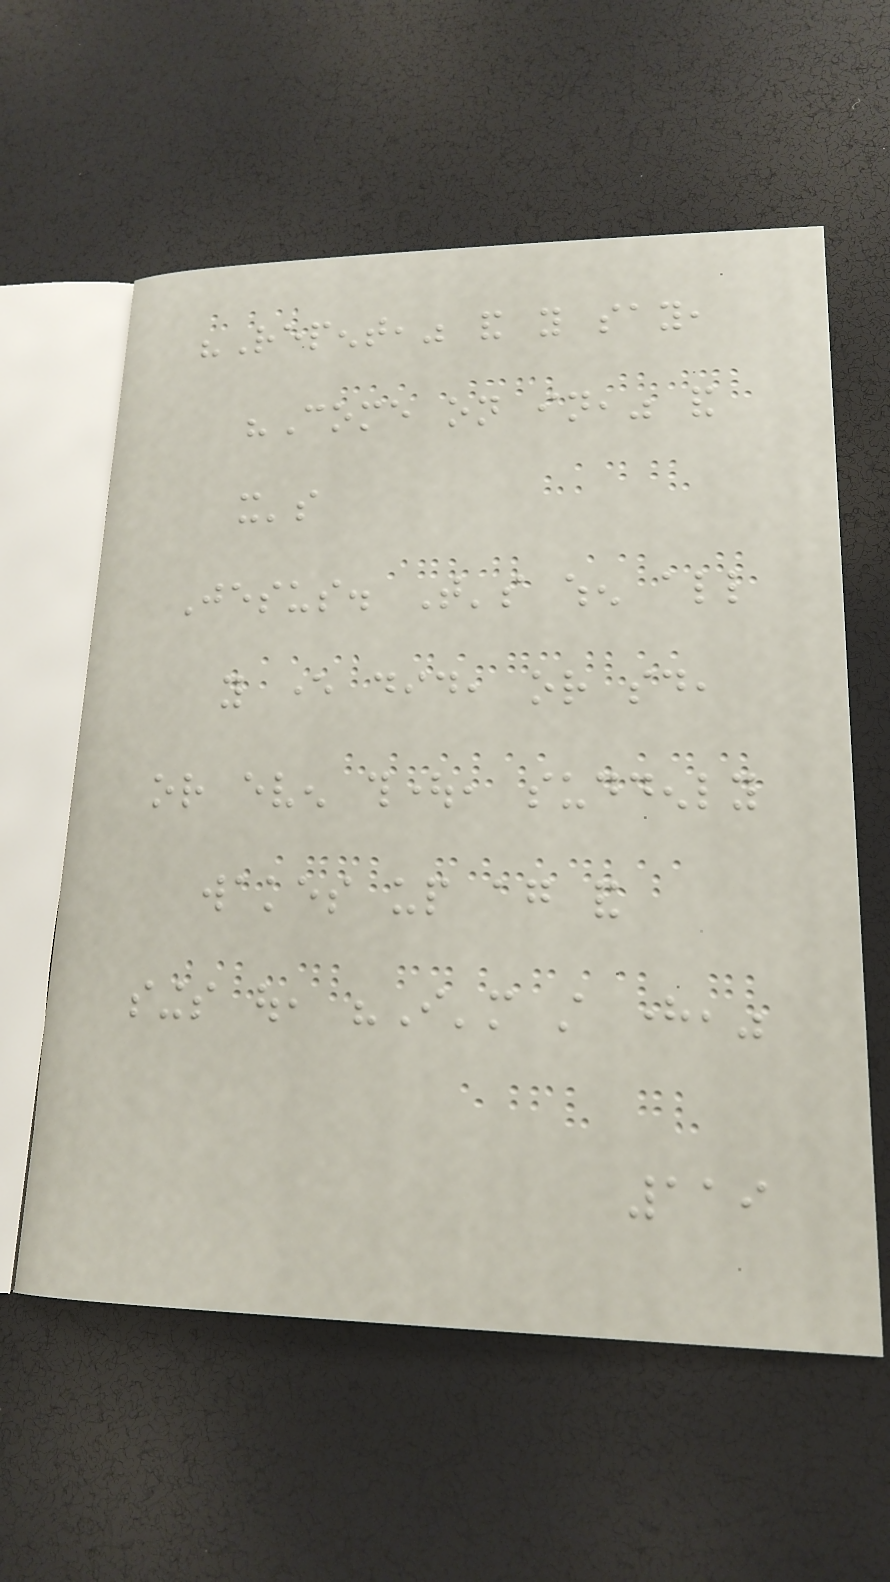"Repent," and you say,
"Come on in," and
it's
Jesus. That's when all
you ever did, or said,
or even thought, suddenly
wakes up again and
sings out, "I'm still here,"
119
